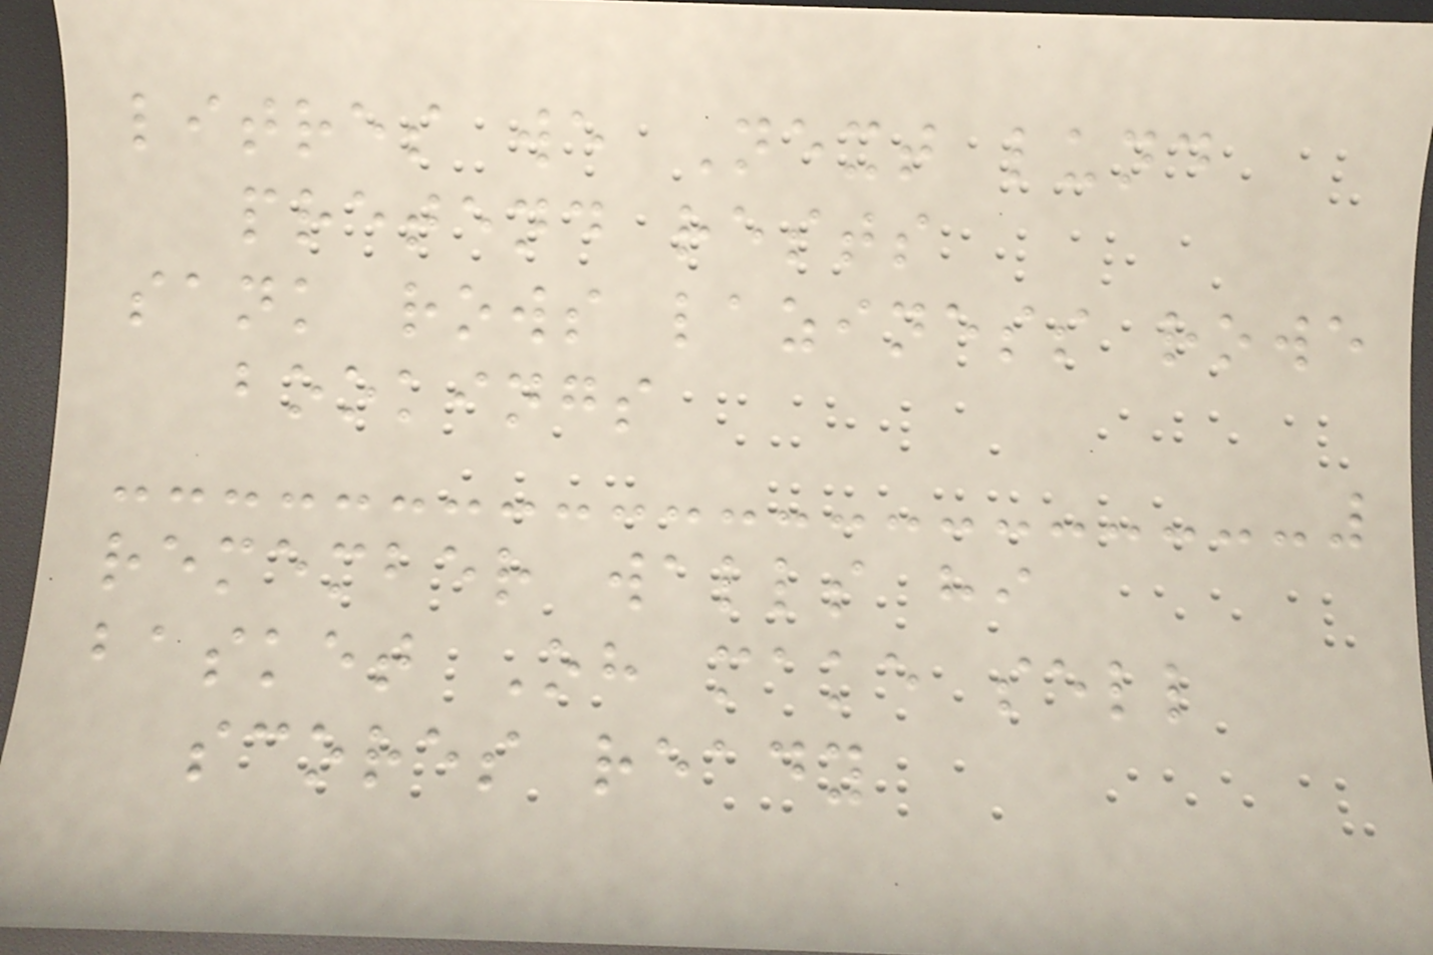litres we Next lund
pretend rests
sank rows laziness rowe
bookings
remember walls hi
basket Oh make sell
scores ready
